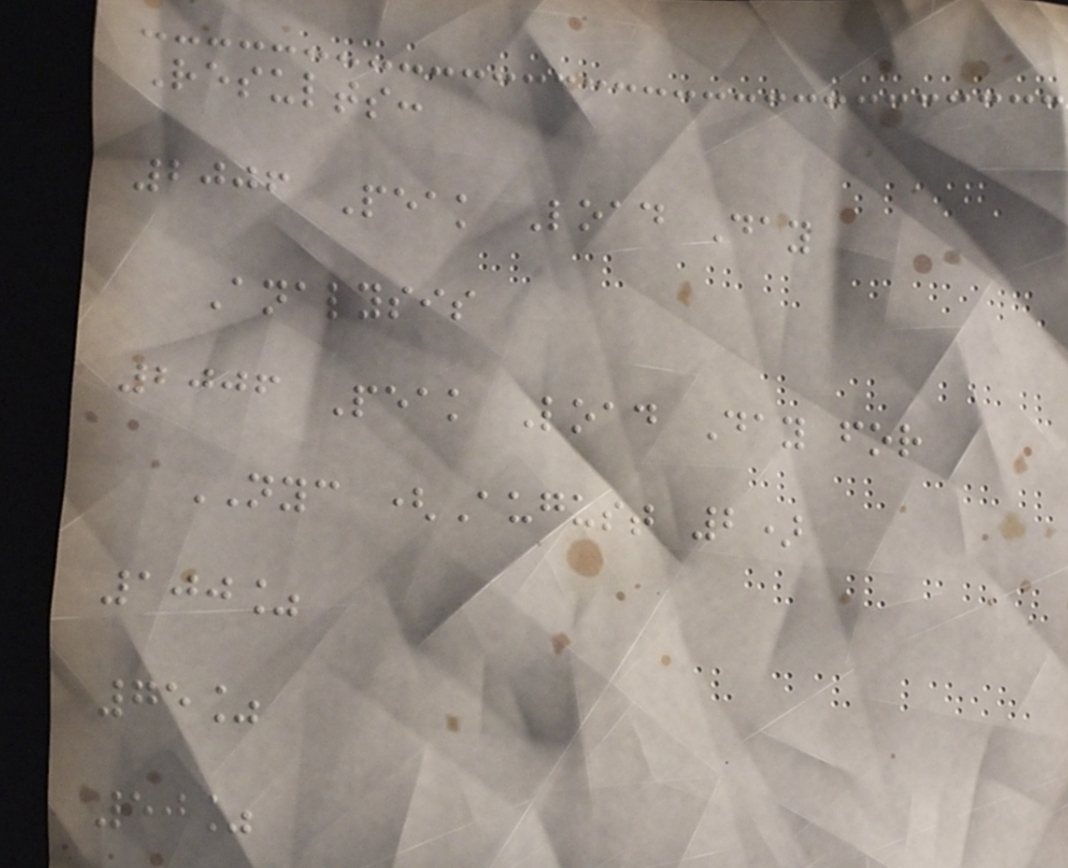Results:
2006 Peak Load Day
Analysis
2006 Peak Load Day for
NYC (August 2)
100%
75%
50%
